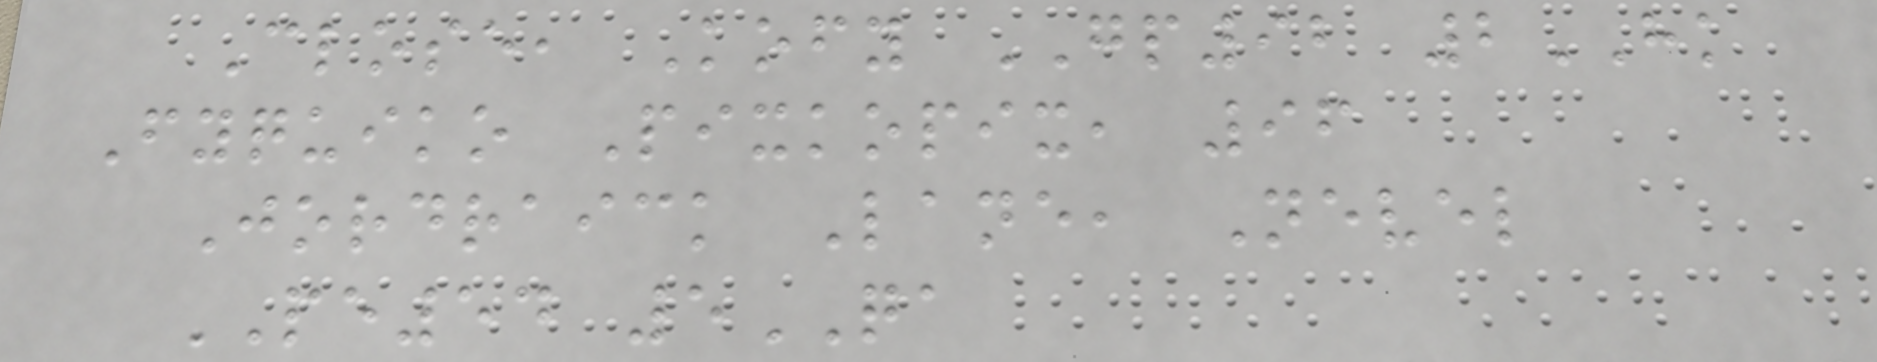Close, Kofy GP92 2HK
Fyquiko Pixkopix, 96
Jordraick Lane, Nevel
PE54 5QA
